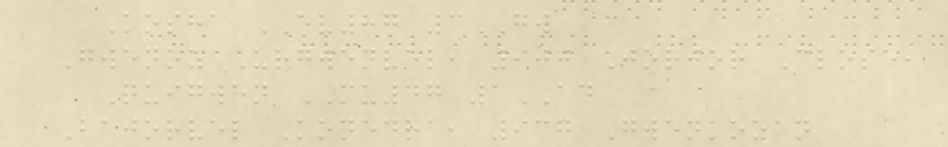Kosha EV87 3GW
Gwenoz Urgwenvel, 900 Jorjor Close,
Quigwen MU47 1AD
Bajorvel Konedra, 937 Gwenkozan
